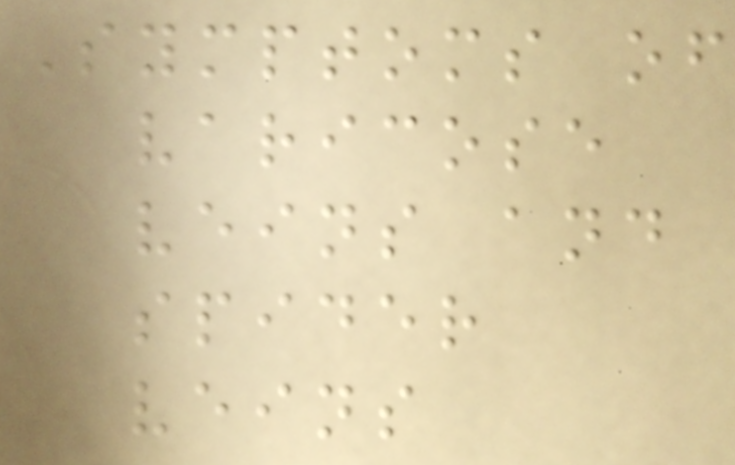Symptoms of
varicose
veins and
spider
veins
